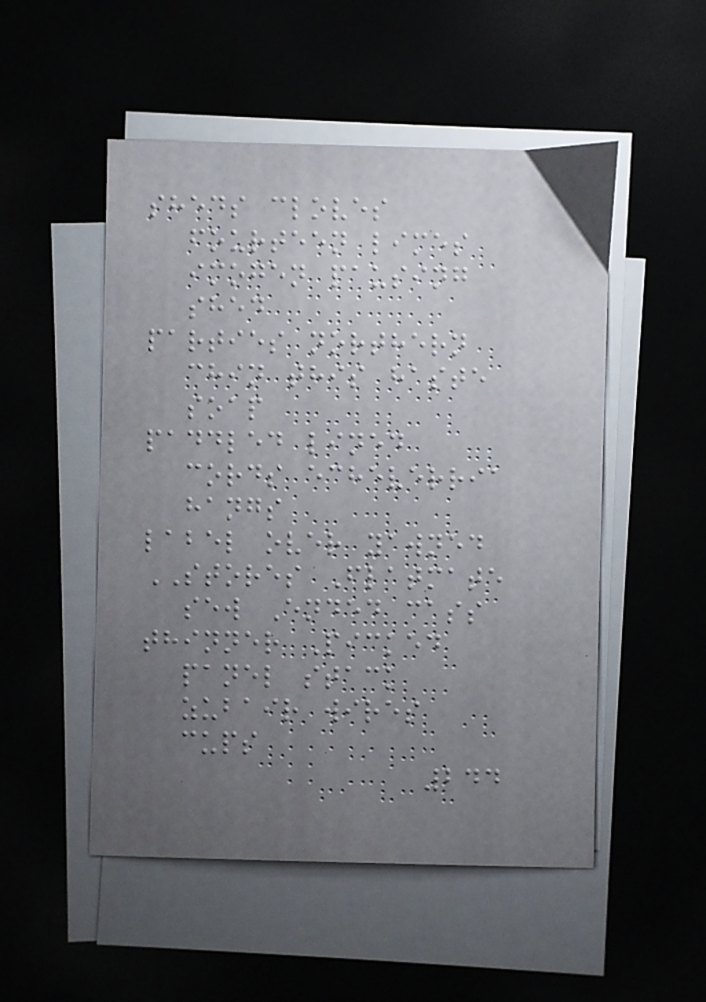sheds cloves
fourteen limes
imogen pausing
shed
parties northern
chin this haste
soap
paddled lined
cords echeverria
hangs
label over yawned
STORES Flatmate
sew Ended cass
thinner Picked
panel stack
zubair wires
cups
244
